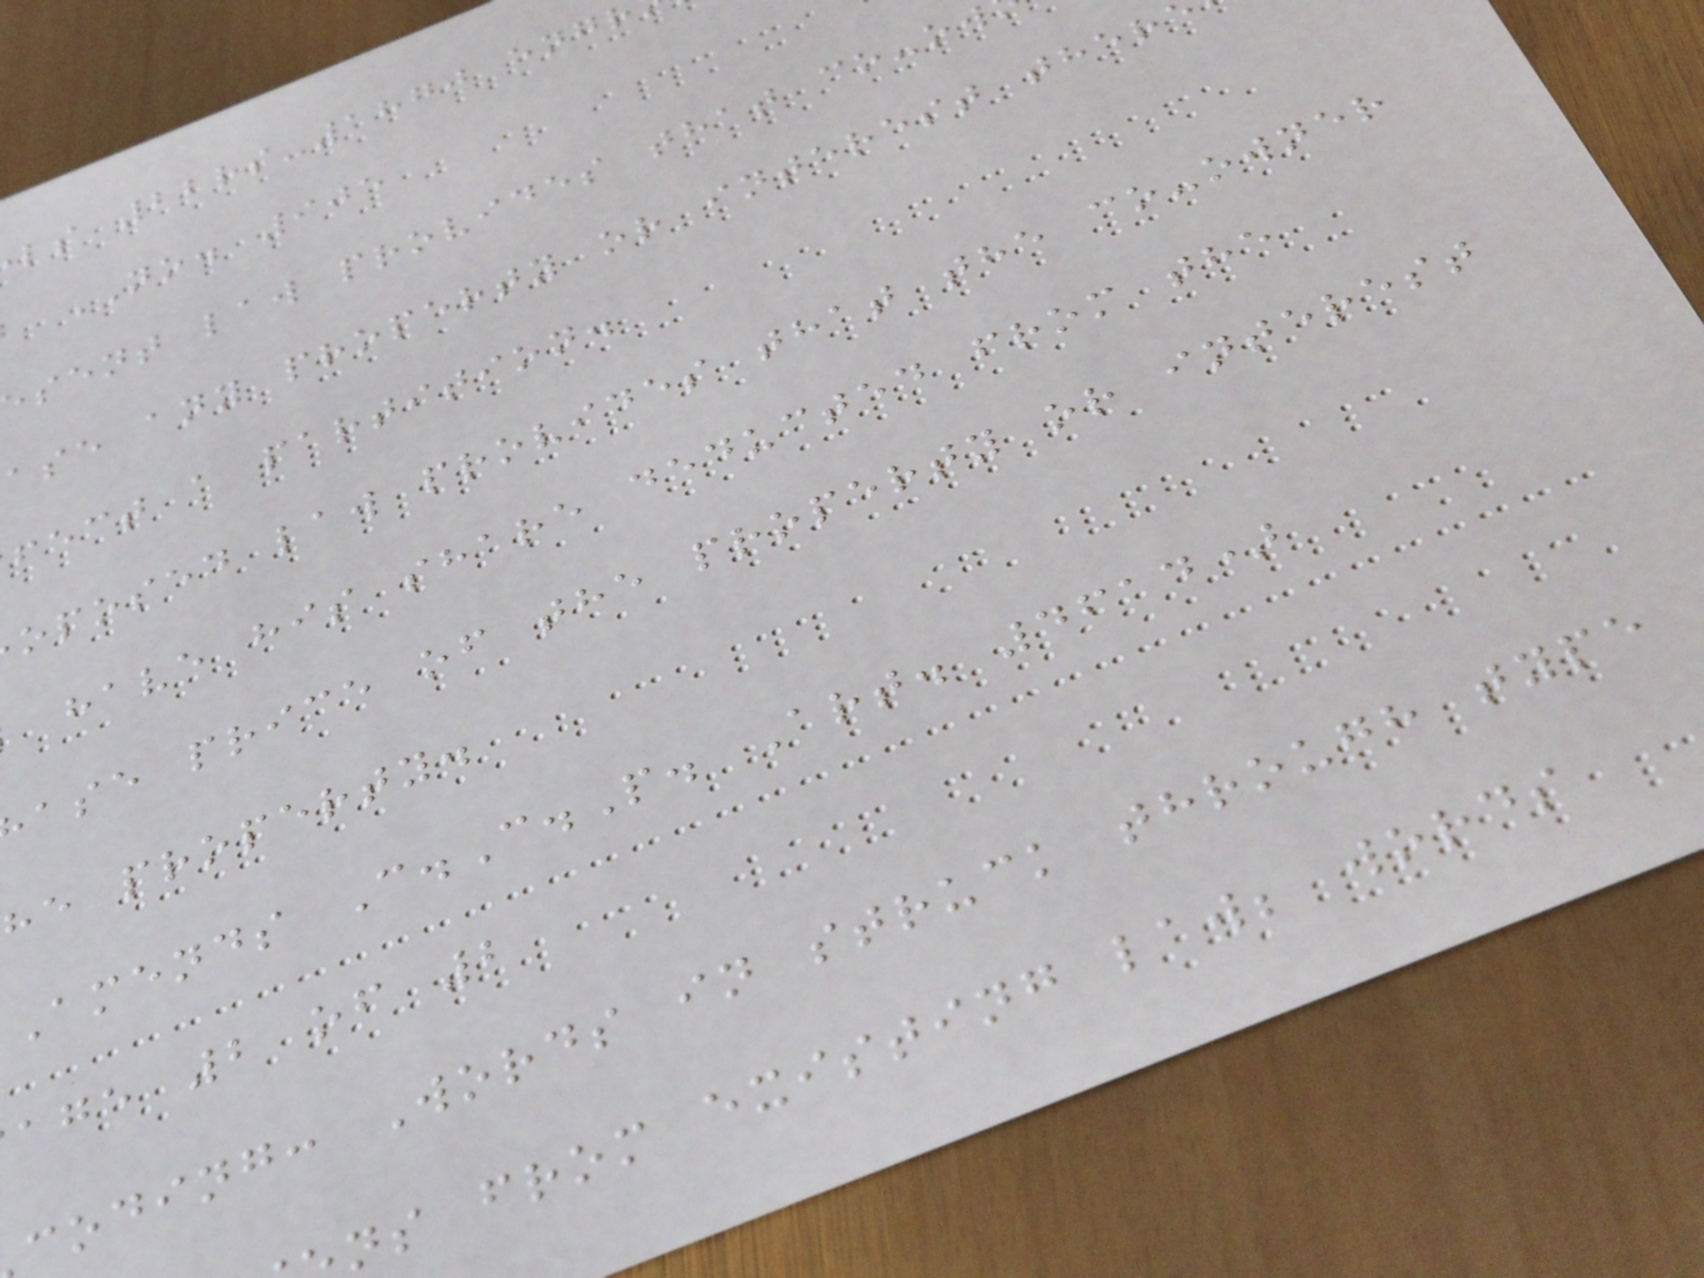ls 22rs-1870
NO. 905
sent law provides that co-ow
ase any property or interest ther
fect a partition.
oposed law provides that the co-owner
have his share deducted from the
ase price of the property or interest
he property.
Amends C.C.P. Art. 4614)
age 2 of 2
coding: Words in struck through type
ns from existing law; words
